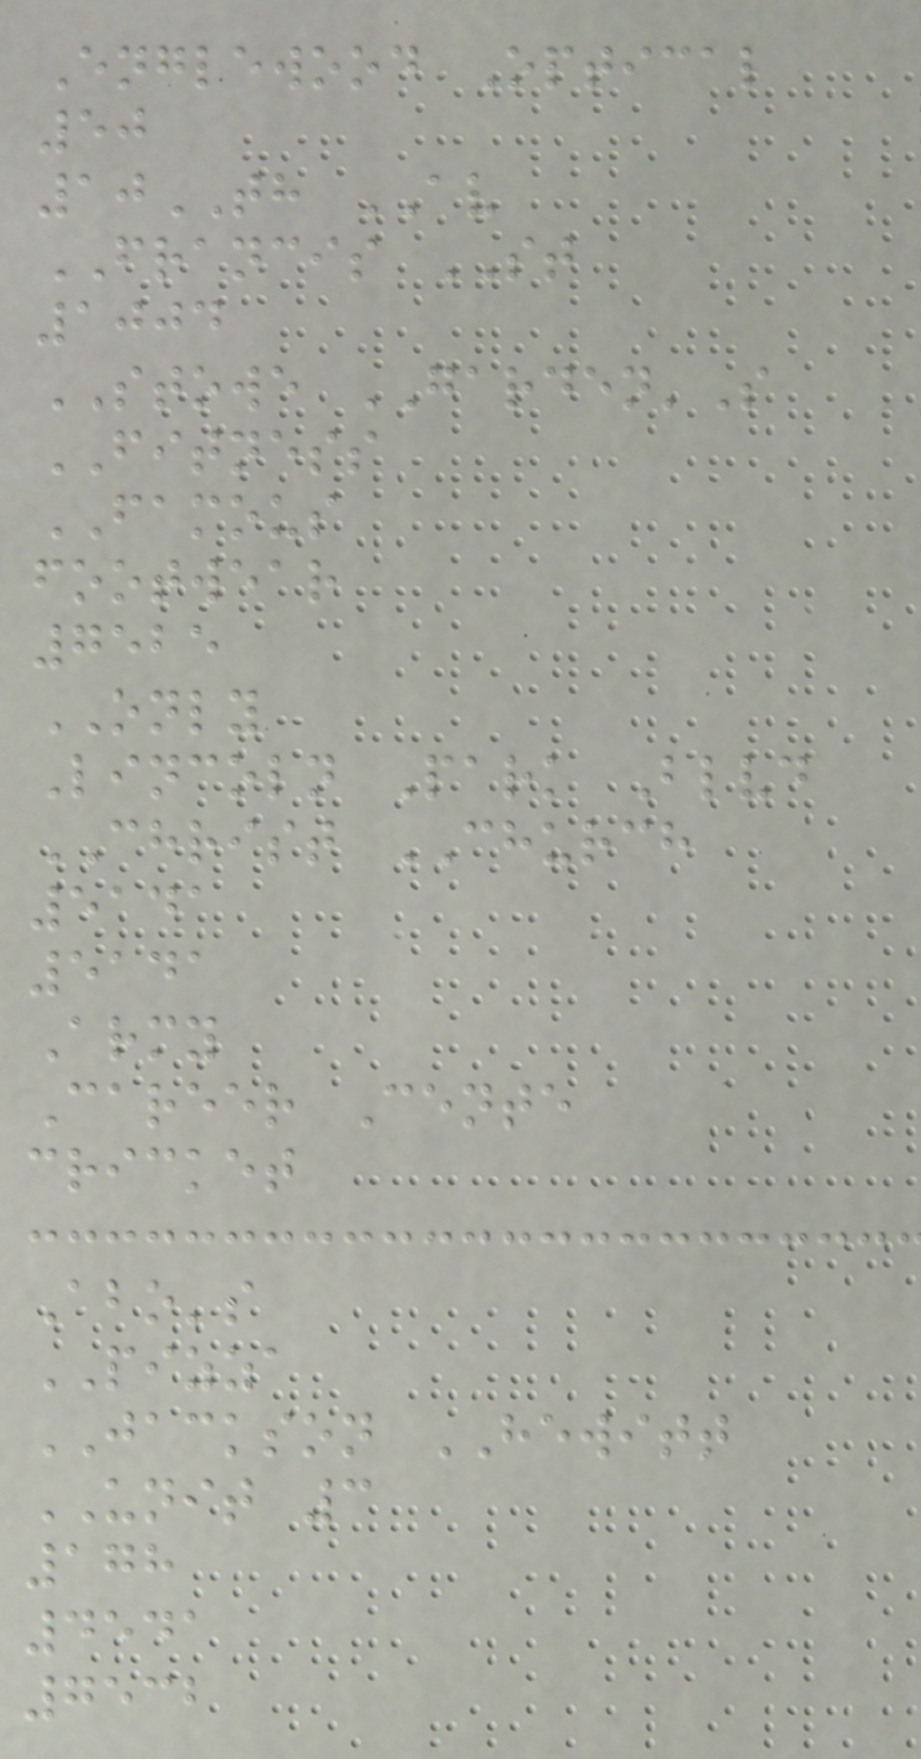Englewood Optical
50
10TH AV
FRANCIS ST
1004
STOWE GARDEN'S
FITNESS
FAMOUS
footwear
7525
ONLY
Lincoln Park Blvd
CHRIST CHURCH
5141
5141
Army
Career Cente
cricket
Abo's
PIZZA
JACKSON HEWITT
UNIT 3
178
4541
7532
